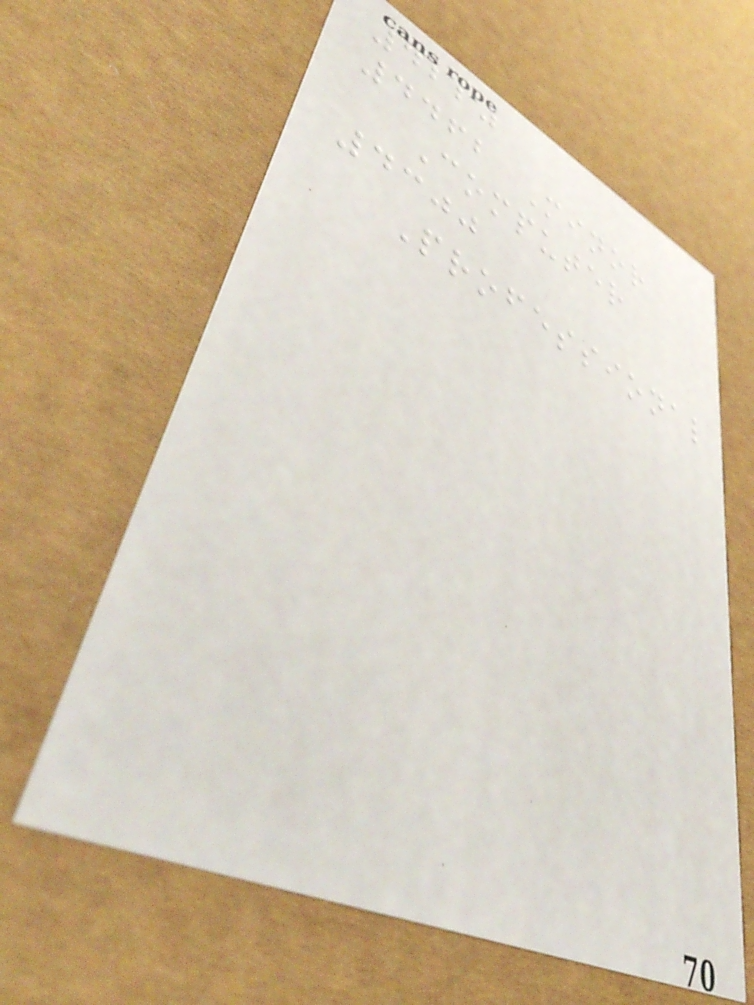4220
4462 Minor
Computer
4300
Professional
